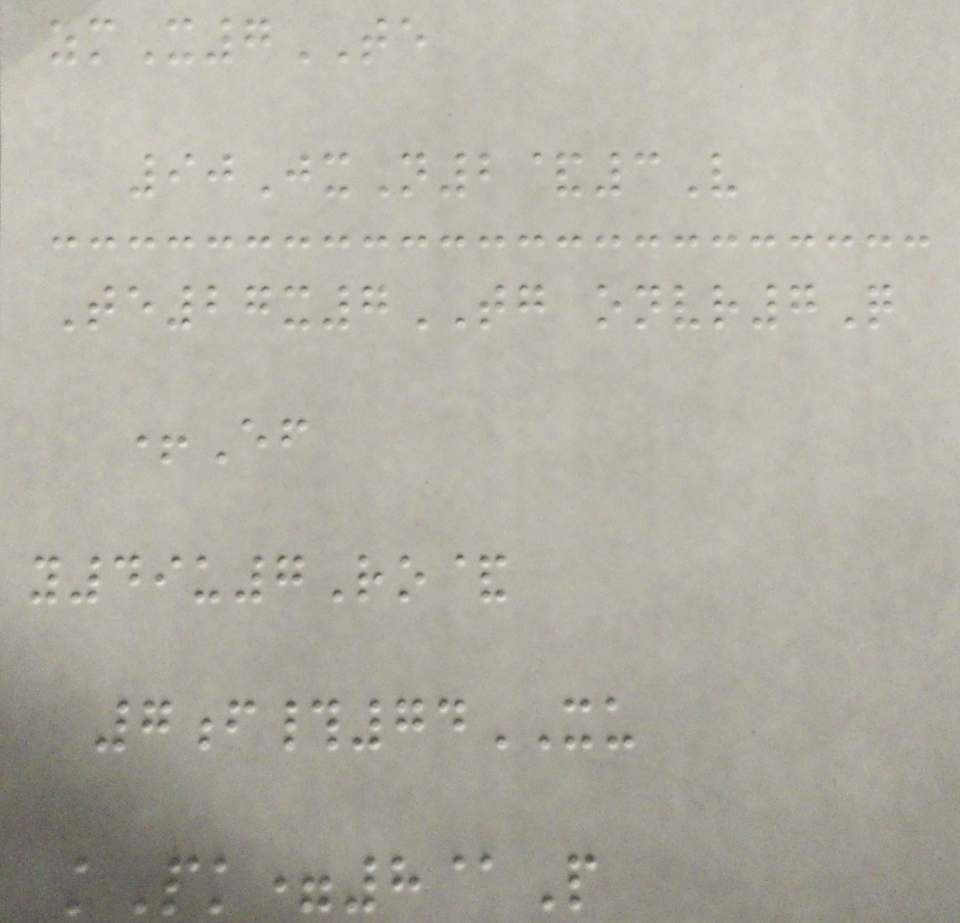zmX7TE
90JxN2&3V
Te27x7TG onvr7Q
+Ef
y49u7Ro&
7f#74XU
kPk=8@P
